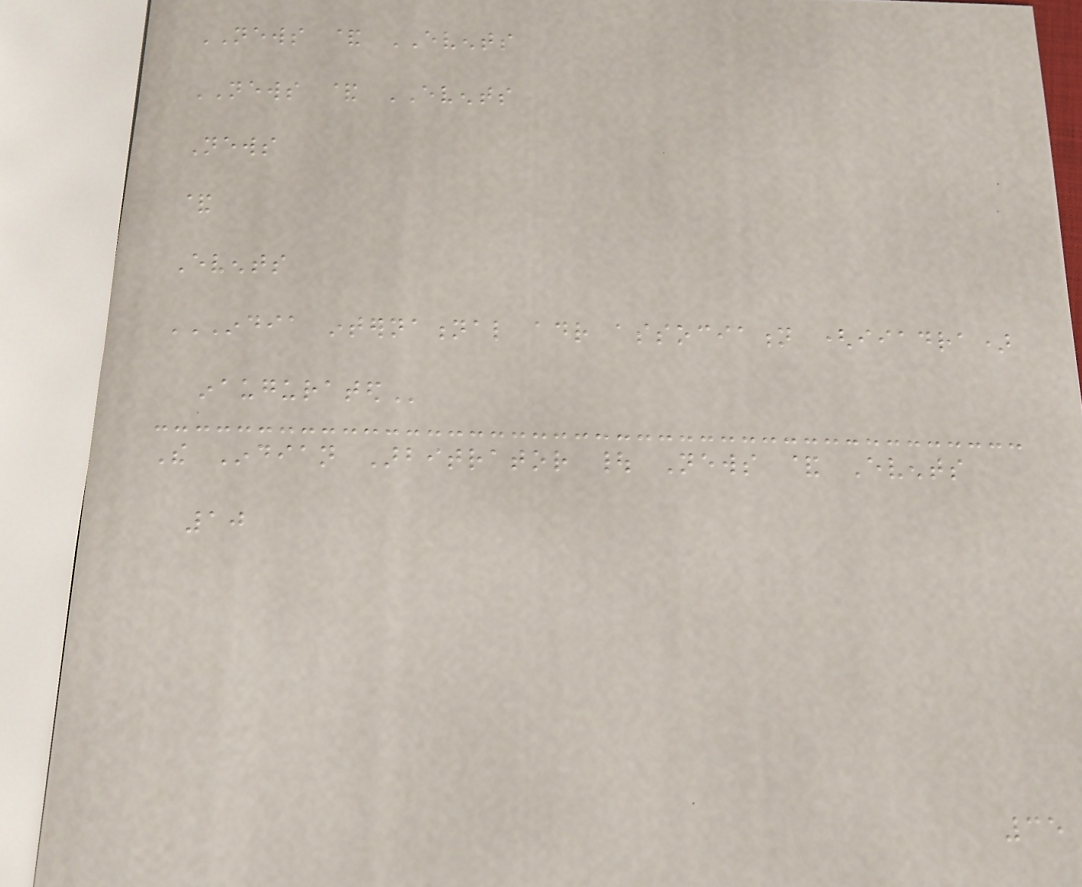NEWS & EVENTS
NEWS & EVENTS
News
&
Events
INDIA INTERNATIONAL ADR ASSOCIATION (IIADRA)
INAUGURATED
The Indian Arbitrator | News & Events
10
35
